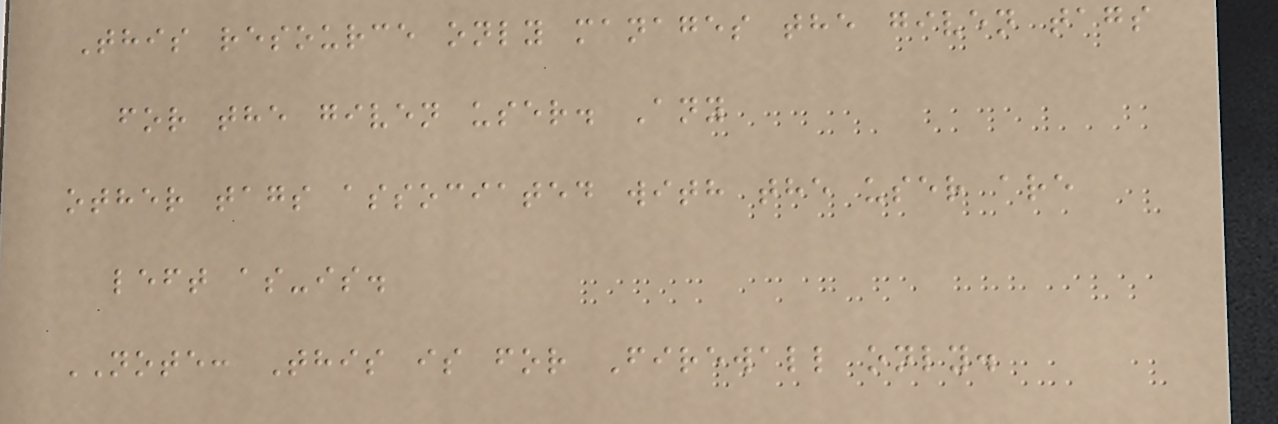This resource only manages the given tags
for the given user. Any
other tags associated with the user are
left as-is.
NOTE: This is for Firewall only.
